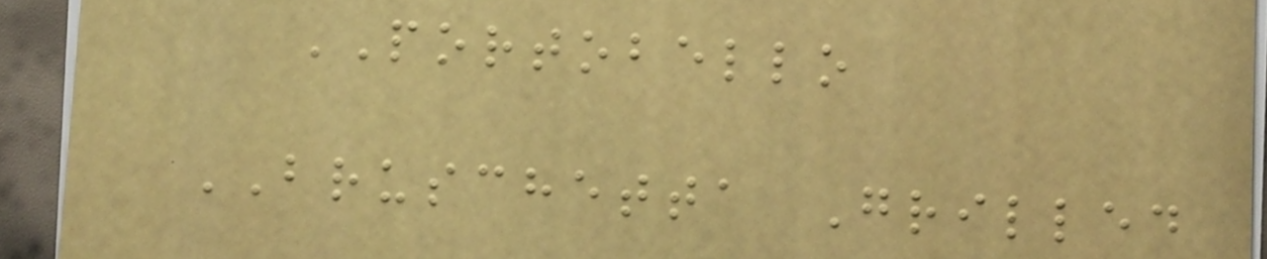PORTOBELLO
BRUSCHETTA Grilled
